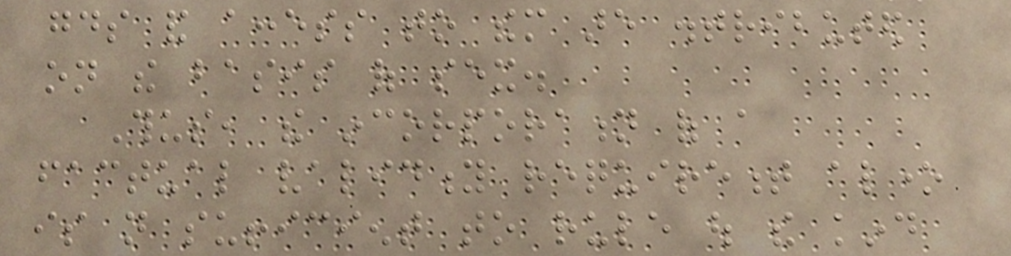goods and access to them are distributed
on the basis of sex.
Thus, the incorporation of a
factual validity requirement alone
is not sufficient to rule out the kind
